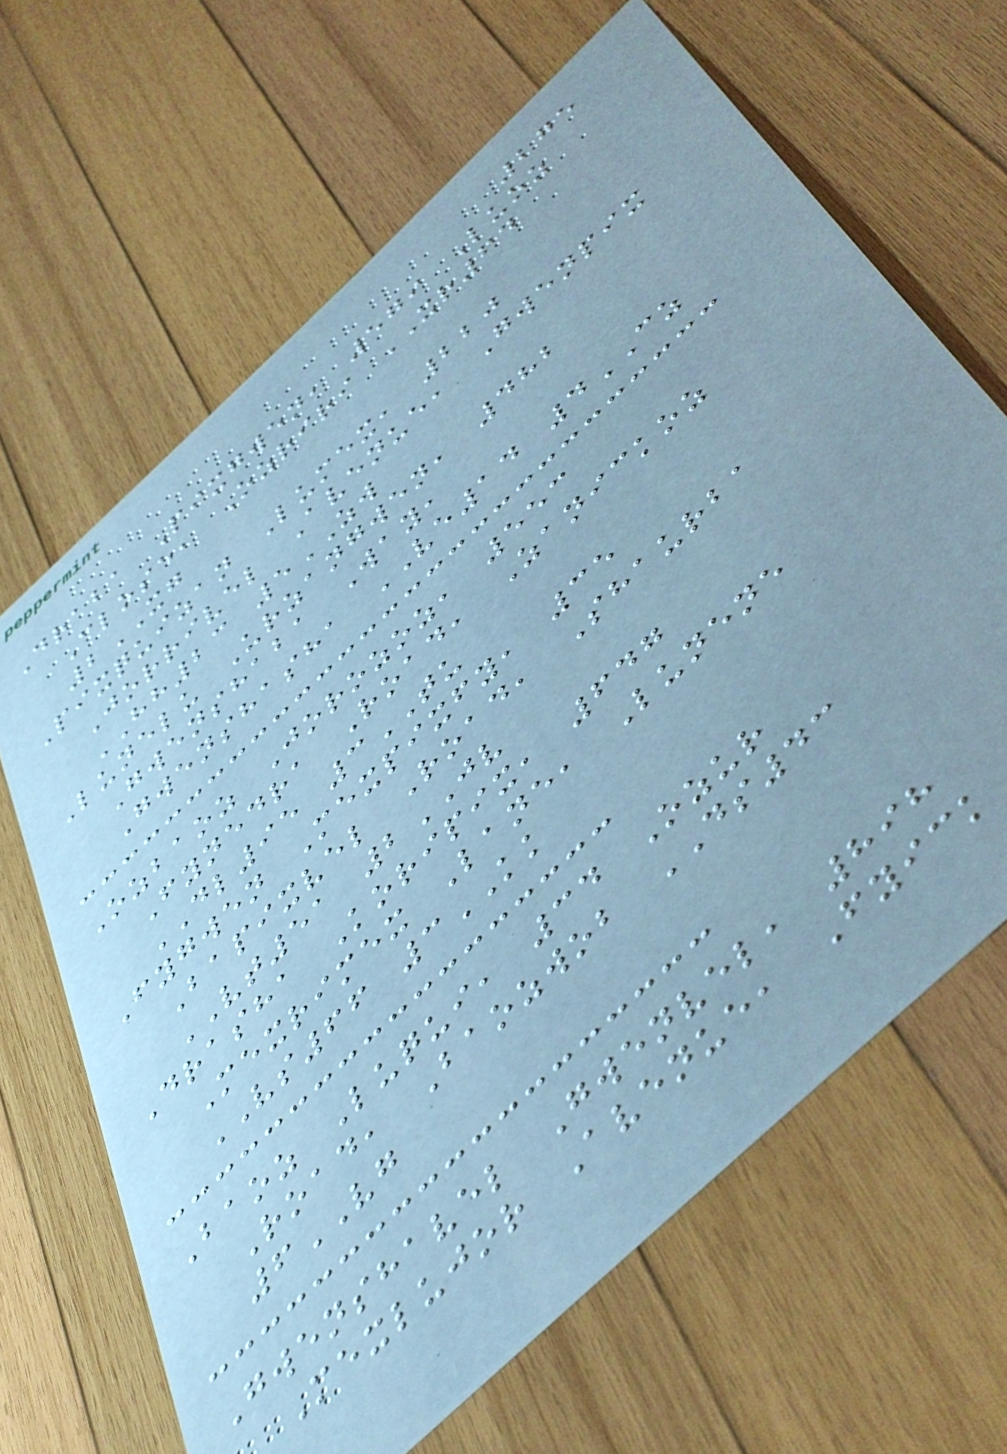275
Draba Pixgwen, 579 Luoz
Close, Ozriri XR64
2XG
Pixquizan Lumex, 220
Jorrivel Avenue, Gwenpix
HH23 5ZW
Lunelu Urzangwen, 482
Gwenshaba Way,
Gwenshasha VE14 4CZ
Ozbaoz Jorozoz, 553
Fynedra Road, Zanickoz
DL95 3TU
Fygwen Mexpixfy, 35
Bapixvel Road, Shaurba
VT51 2JV
Drasha Koripix, 647
Mexrimex Lane, Lunene
VS66 3KK
Baoz Luqui, 34 Ozur
Road, Baozwob DS43
6VG
Gwenshavel Gwenvel, 898
Mexlujor Avenue, Fyick
